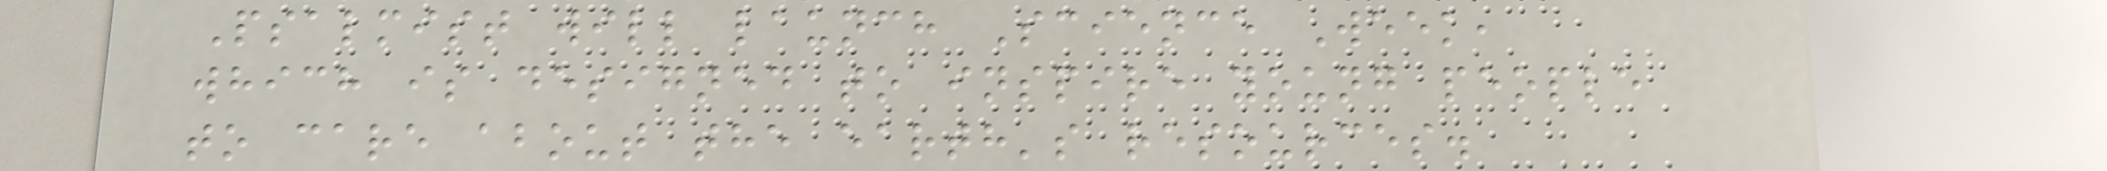Psalmist will launch Science Week,
which is designed to inspire young people
to care about the earth's resources.
